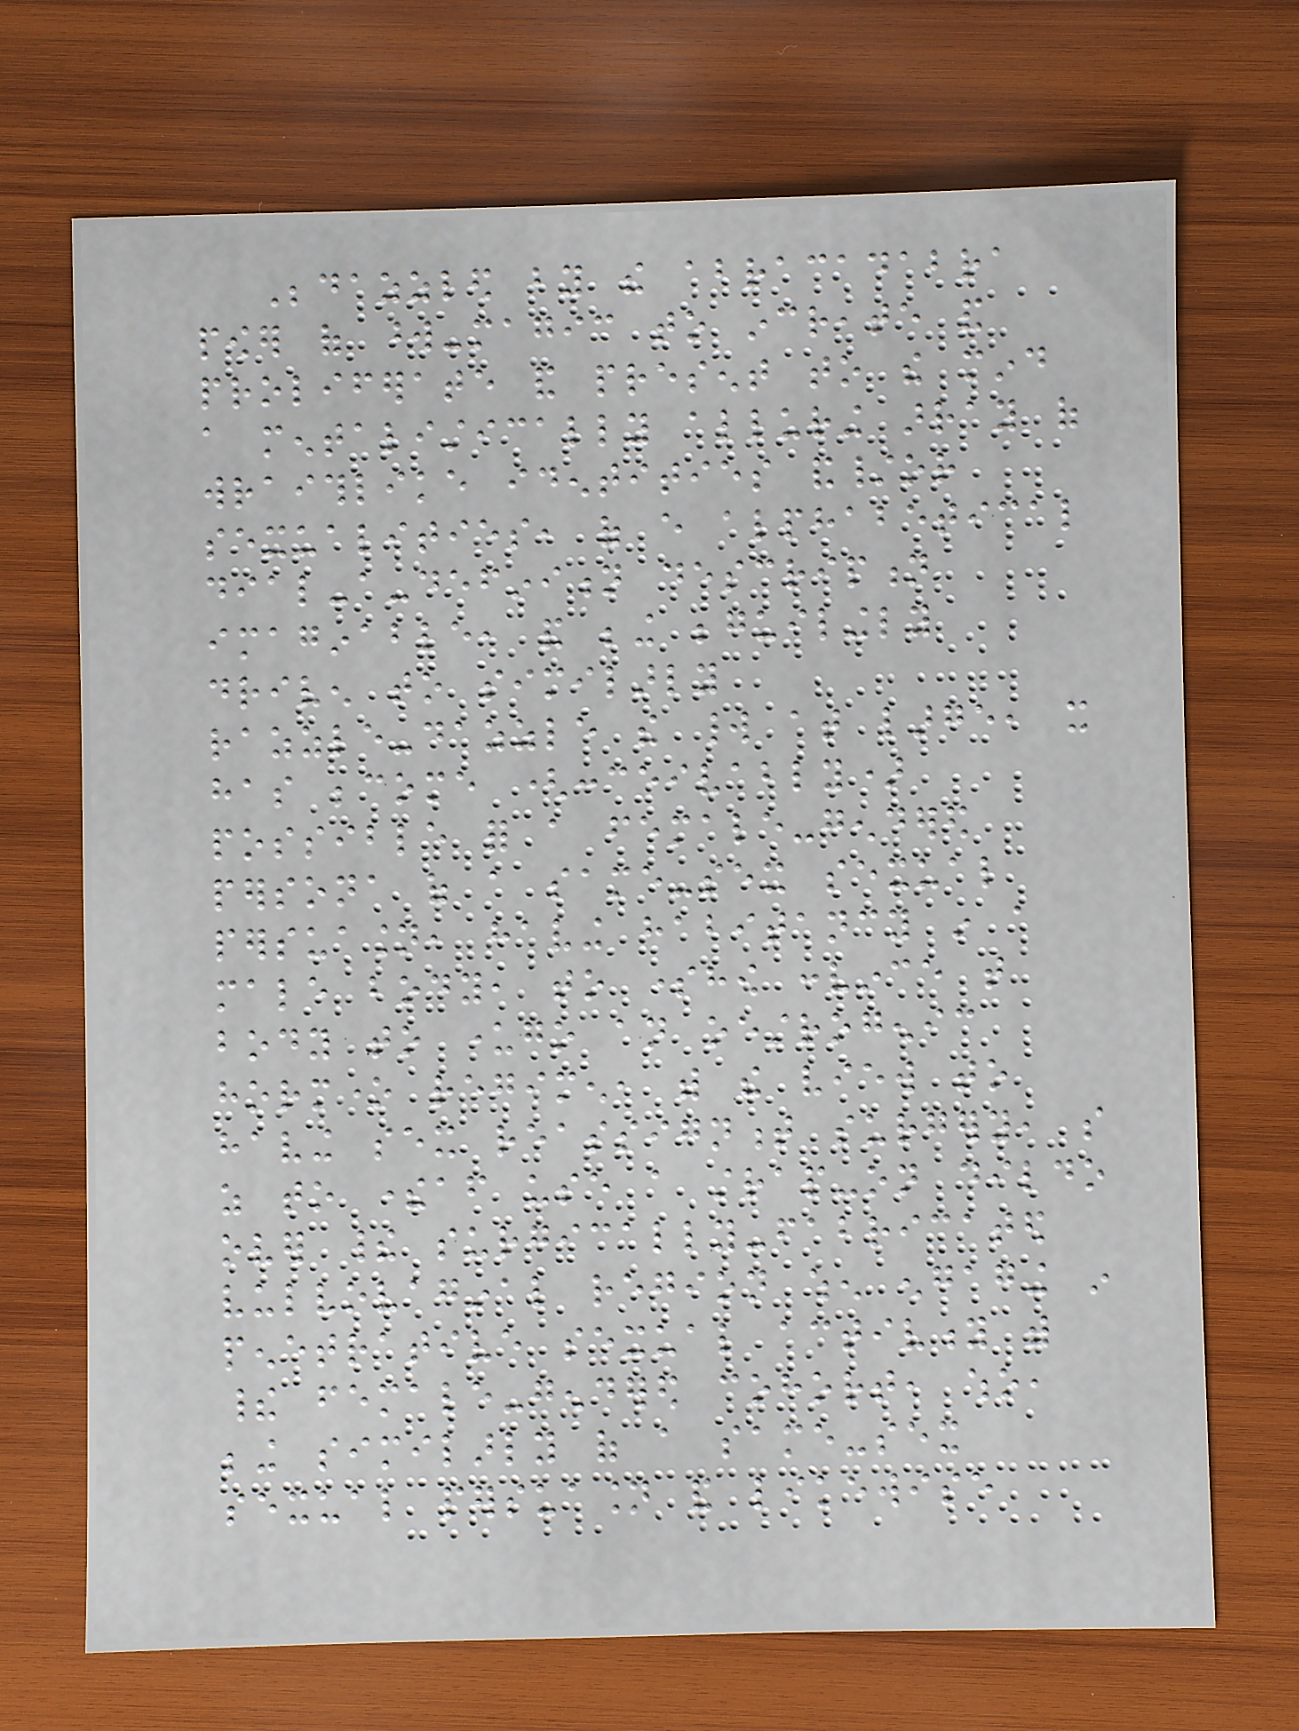Bedazzled by the abracadabra
power of word-magic to increate and
proliferate and present to the mind
a mentalistically alluring array of
wraithlike identities and/or
sexualities, of every alphabetical
dial-a-definition description
imaginable, and being beguilingly
driven to similarly
razzle-dazzle the world at large, it
has become (conceivably)
possible for a female-gendered
persona of a same-sex sexual
persuasion, having habitancy in a
male body, to somehow convince that
body to undergo an oestrogenic
hormone regimen, with the view to
having sex reassignment surgery, so
as to thereafter use a strap-on dildo
over their surgically-fabricated
vulvovaginal region when engaging in
penetrative sexual activity with
their female-gendered cohort, who,
being similarly of a same-sex
sexual persuasion and likewise
